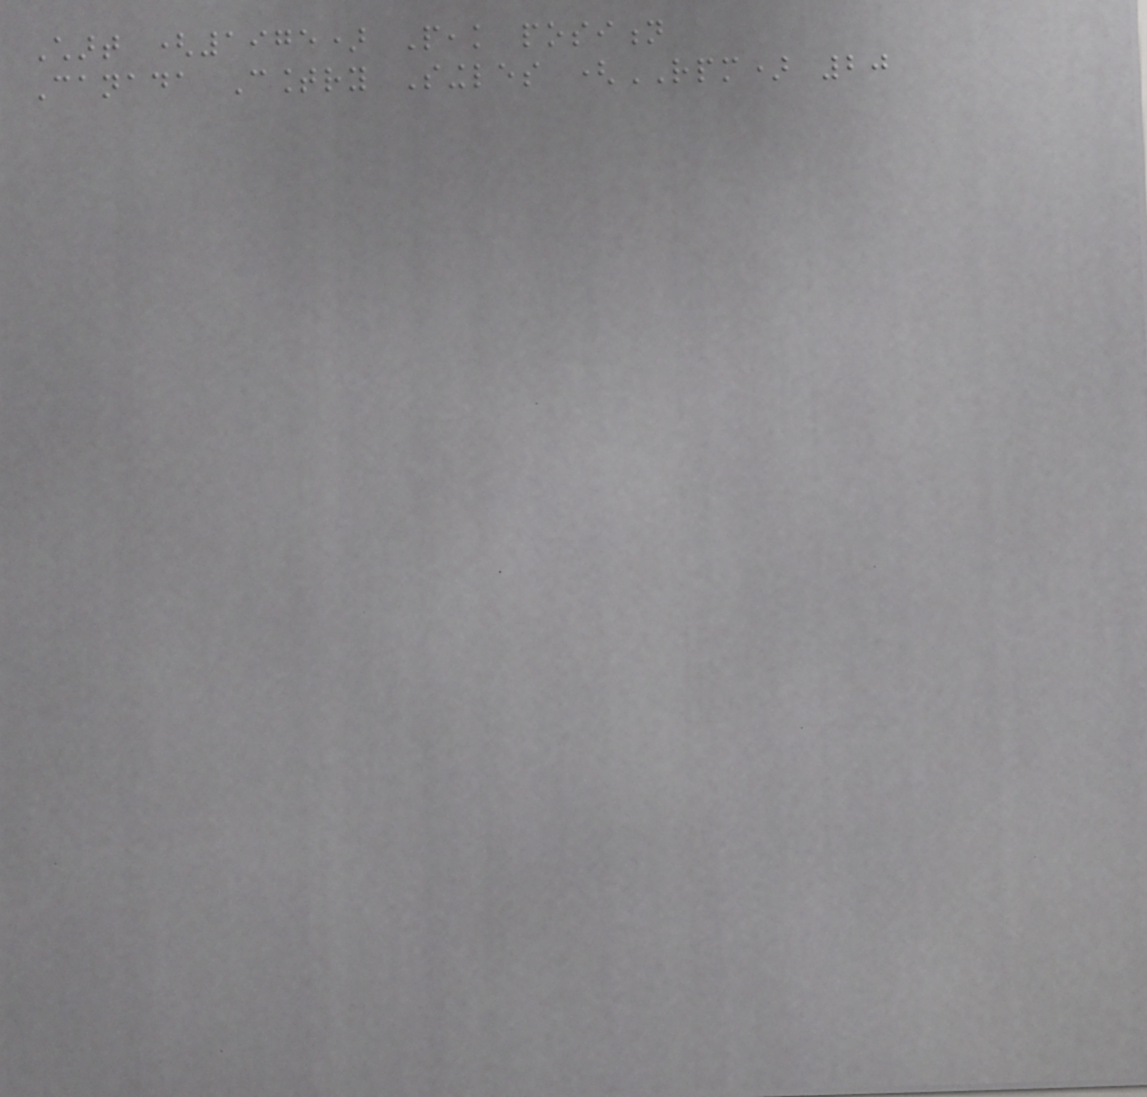Chart (1975) Peak position
Canada Country Singles (RPM) 20
